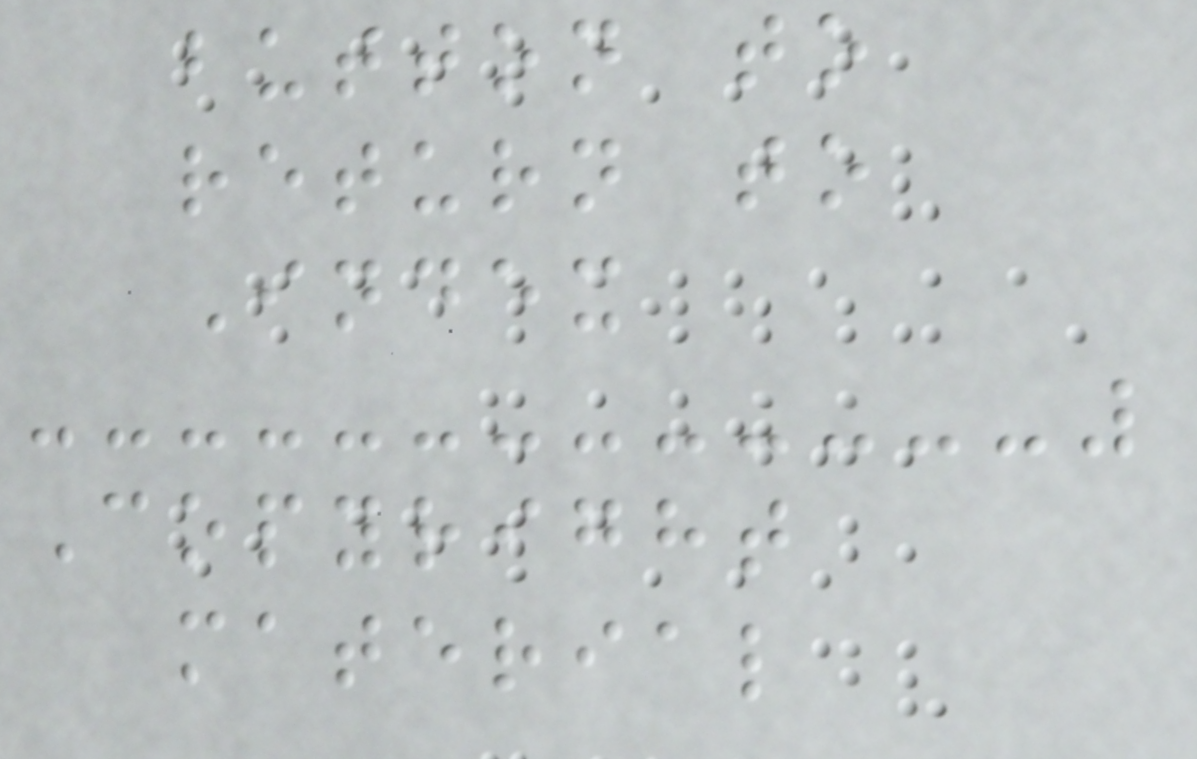button to
return to
Index
Copyright
material
